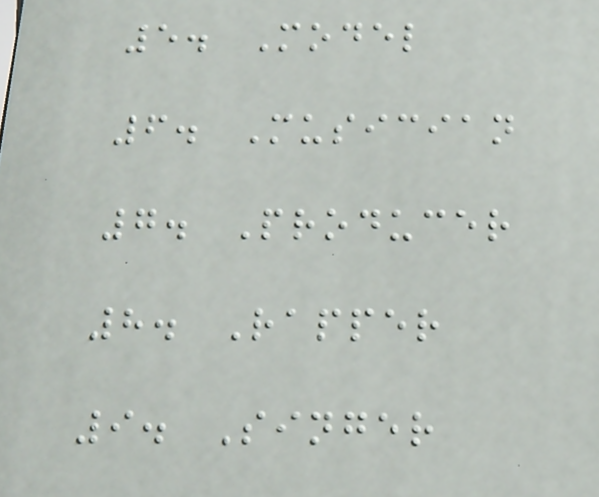5. Model
6. Musician
7. Producer
8. Rapper
9. Singer
